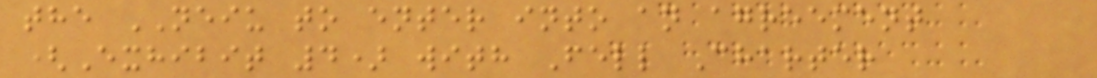the NEIU to enter into an agreement
(Exhibit 4) with Fell Charter
